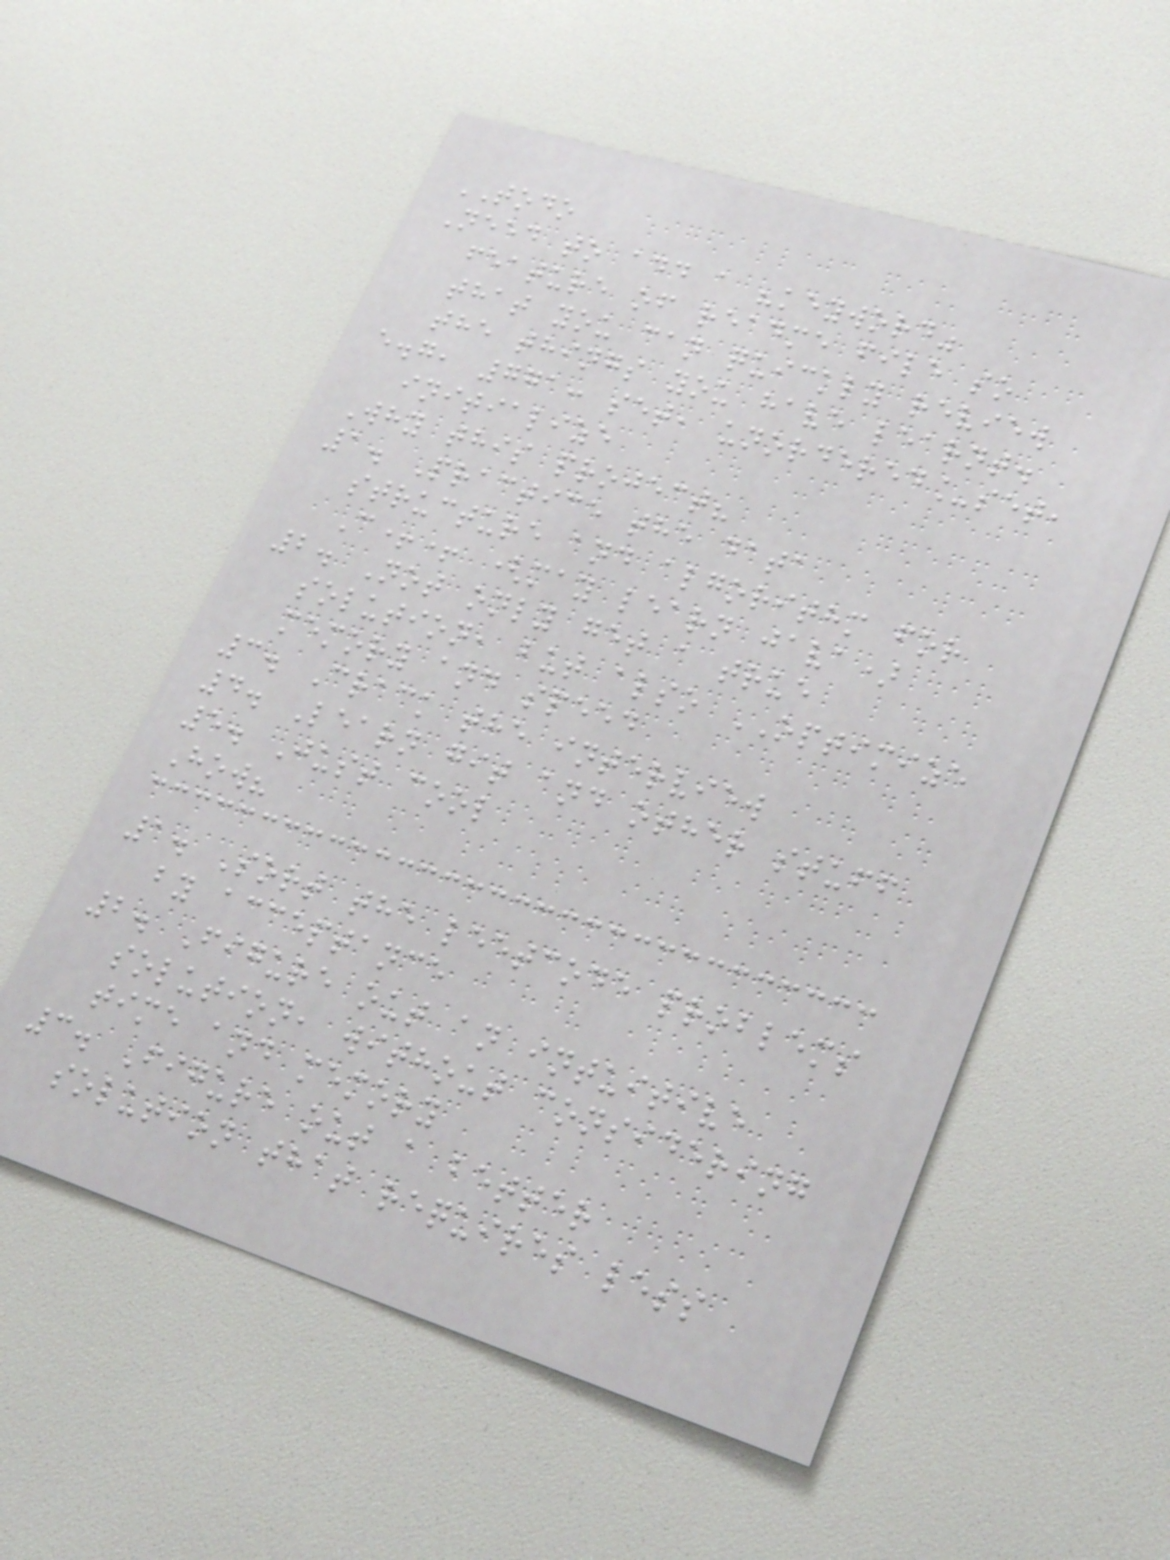TODO
Need to add a "keyword"
feature of readme file so
that you can quickly review
the things you have learnt.
e.g, 771: set, unordered_set,
initialize
Why this project?
1. Practice the data
structure and algorithm for
C++ (may learn java)
2. Not only get a true
solution, but also OPTIMIZE
memory and speed
3. Crack the interview
4. Learn git and other stuff
5. Just cool
How?
1. Sort the leetcode problems
by acceptance
2. Figure out an intuitive
solution, without considering
time and memory
3. Figure out a better
solution that requires less
